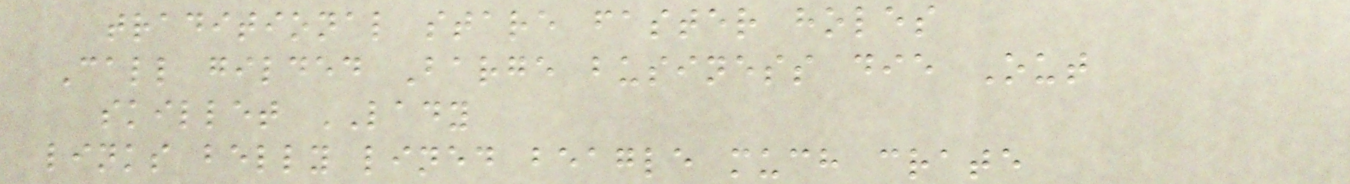traditional stare faster holes
Call gilded Barge business die Out
skillet LADY
links belly lined beagle much crate
